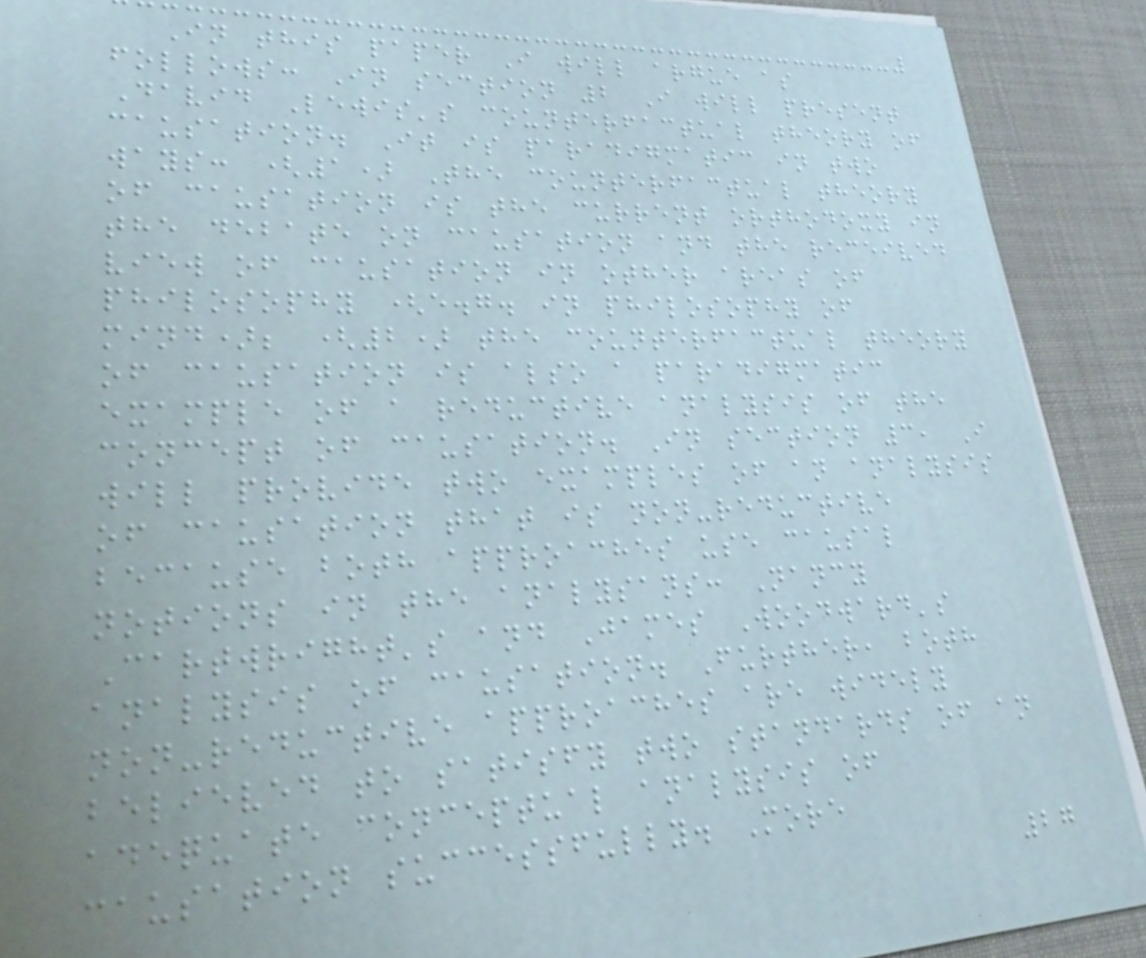In this paper I will argue as
follows: In section 2 I will present
David Lewis's counterfactual theory of
causation. It is paradigmatic in two
ways: (1) The counterfactual theory
of causation is the current orthodoxy in
the debate on causation and the received
view of causation in other areas of
philosophy (e.g. in philosophy of
mind); (2) the counterfactual theory
of causation is also a paradigmatic
example of a reductive analysis of the
concept of causation. In section 3, I
will provide two examples of an analysis
of causation that is non-reductive
because both approaches use causal
notions in the analysans: Nancy
Cartwright's and James Woodward's
analysis of causation. Further, both
non-reductive approaches are widely
believed to satisfy two standards of an
adequate conceptual analysis of
causation successfully. More
27
